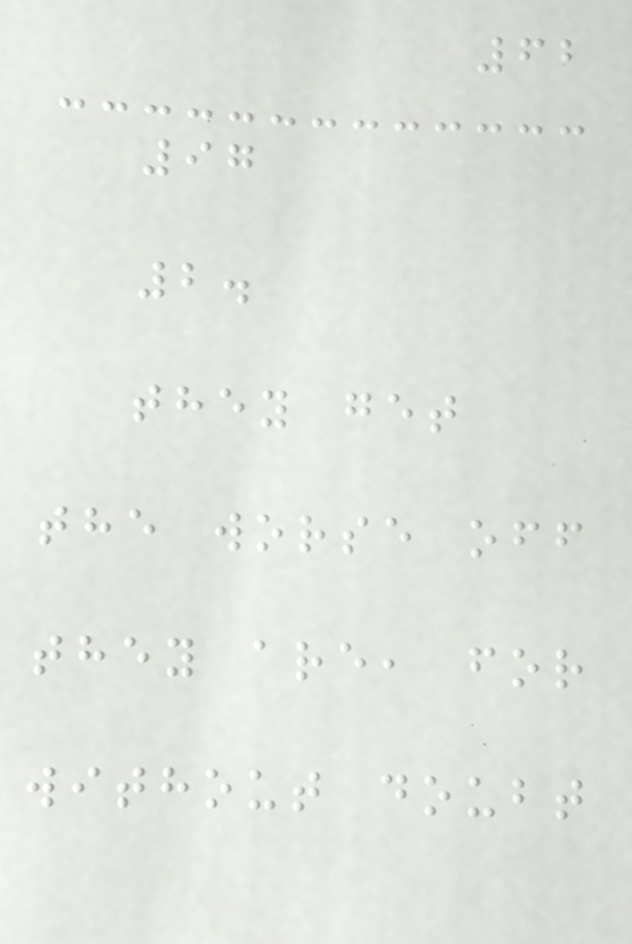62
97
2.
they get
the worse off
they are, for
without doubt
